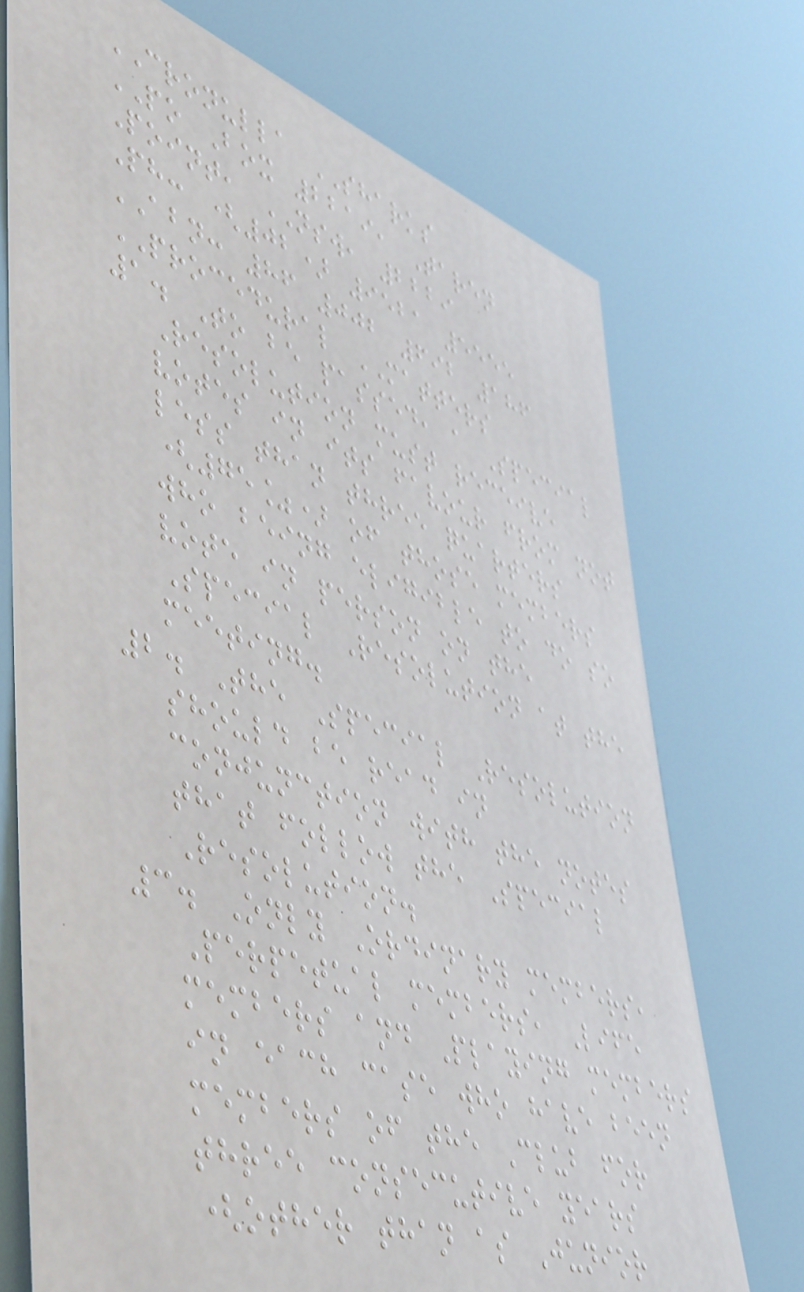CRONULLA SHARKS
PO Box 2219, Taren
Point, NSW, 2229
Ph: (02) 9521 5555
ABN: 86 002 692 186
PROCEDURAL MATTERS
1. To be passed, a Special
Resolution must receive
votes in its favour from not
less than three quarters
(75%) of those members
who being eligible to do so
vote in person on the
Special Resolution at the
meeting.
2. The Special Resolution
should be read in
conjunction with the notes
that follow the Special
Resolution.
3. Only Ordinary members,
Perpetual members, Life
members and Playing members
in each case who have been
members of the Club for
three consecutive years
(other than as Junior
